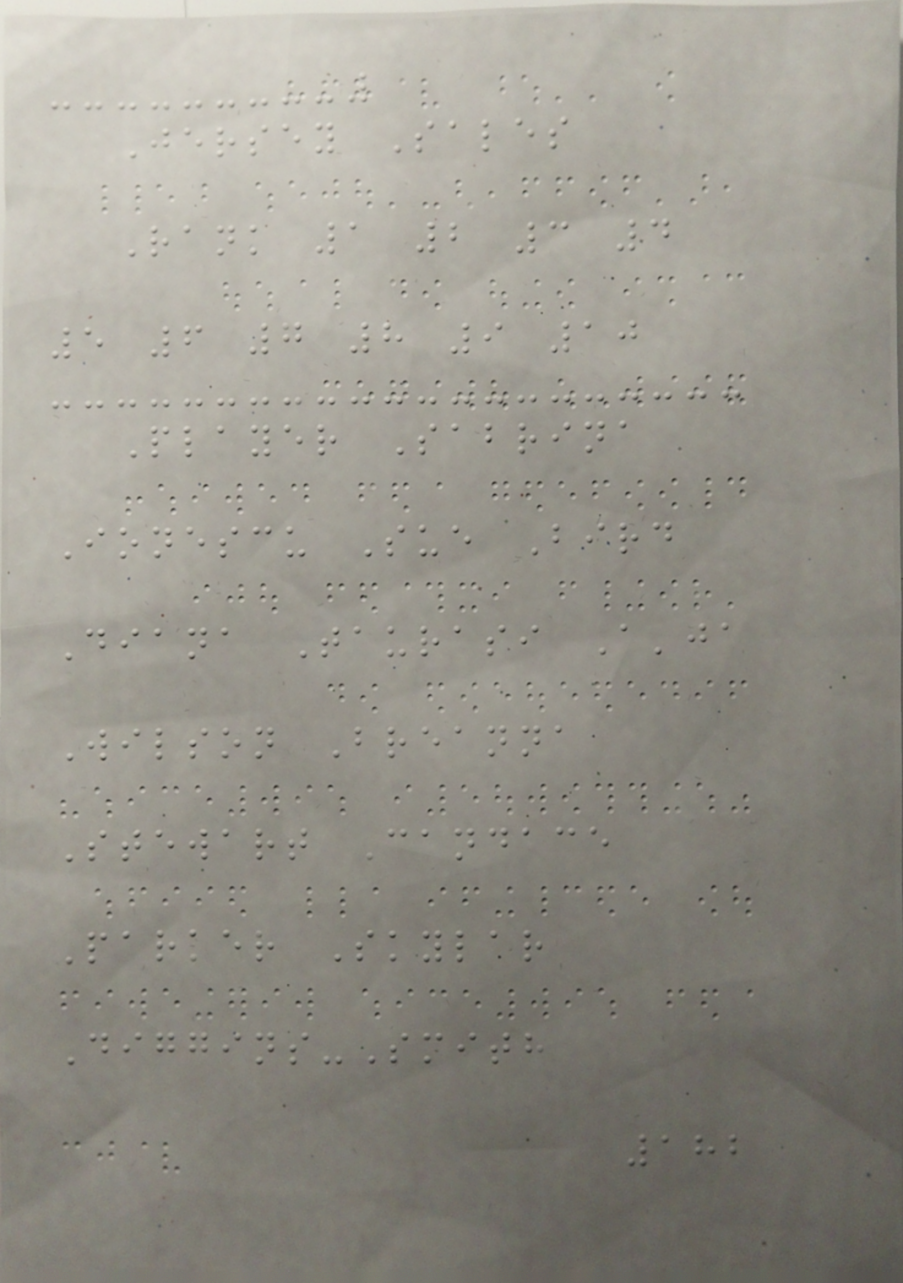Jersey Sales
Rank 1 2 3 4
5 6 7 8 9 10
Player Sabrina
Ionescu Sue Bird
Diana Taurasi A'ja
Wilson Breanna
Stewart Candace
Parker Skylar
Diggins-Smith
182
